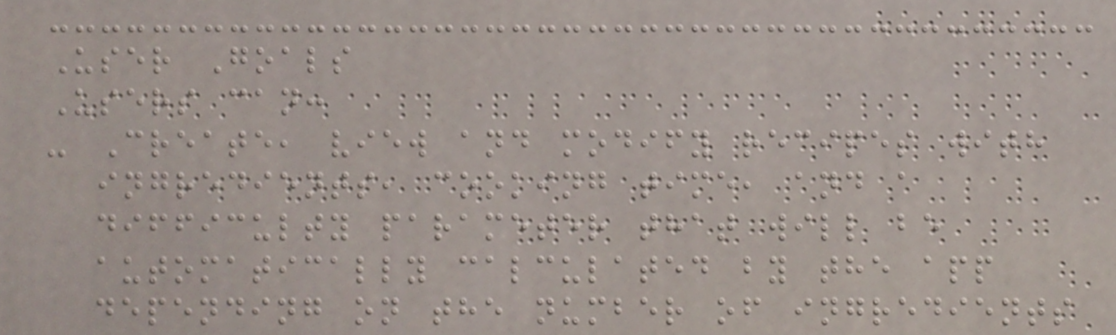User Goals
Users can:
- Create, view and modify recipes with
ingredients, cooking time, and a
difficulty parameter that will be
automatically calculated by the app
depending on the number of ingredients
